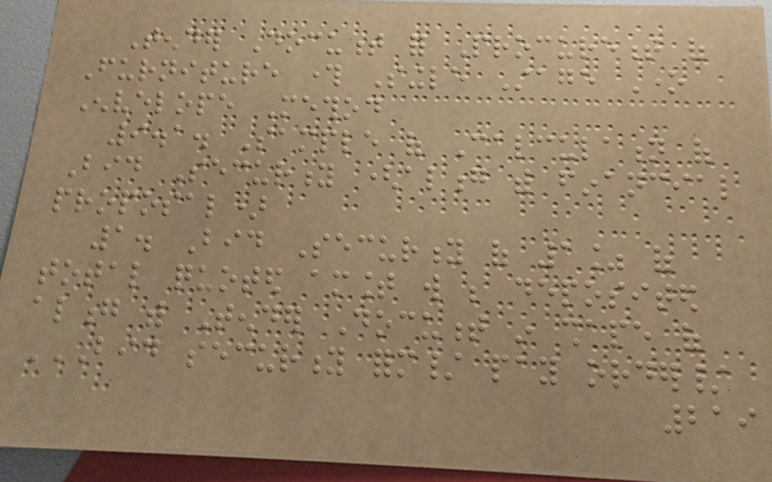Tender Document for Procurement of
Furniture through Single Stage One
Envelope Method
9.1. Sample of Calculation of
Bid Security (along with financial
proposal)
1. Bid Security of 1% of
total quoted amount will be deposited
along with Tender Document in shape of
BID SECURITY FORM/ PAY ORDER/
219
